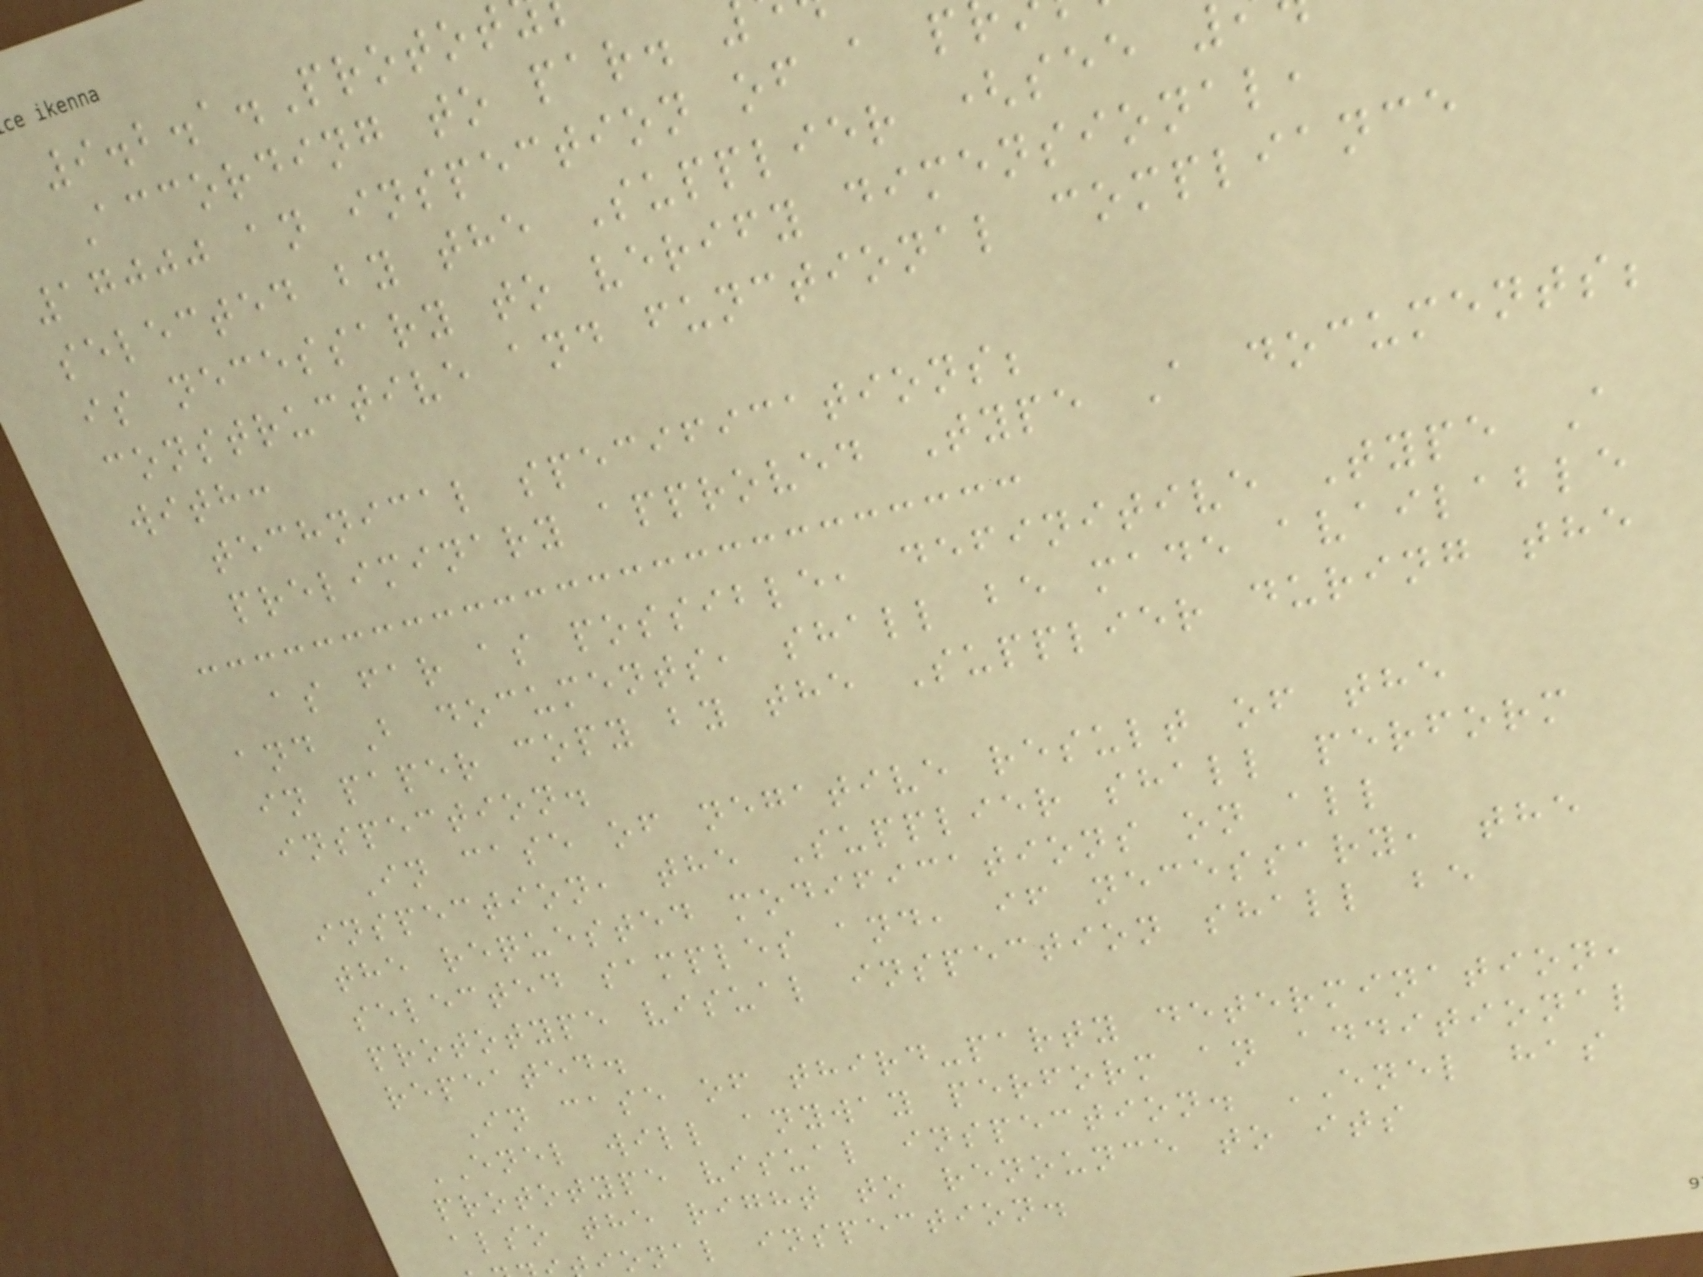9.2.1.Protot
According to par.
17000 an inspection of a p
selected by the Supplier (see
is necessary to verify dimensional,
constructive and functional compliance
with:
technical specifications;
preliminary approved Type A documents;
as far as possible, definitive Type A
and B documents, shall be made available
in paper copy by the Supplier during the
inspection.
In case of negative result of the
inspection, the Supplier shall perform
the requested modifications on all
selected samples and, if necessary, the
prototype visual inspection shall be
repeated.
In case of third-party determination,
ENEL will anyway perform an additional
prototype visual inspection. ENEL has
also the right to renounce to its
onal inspection.
